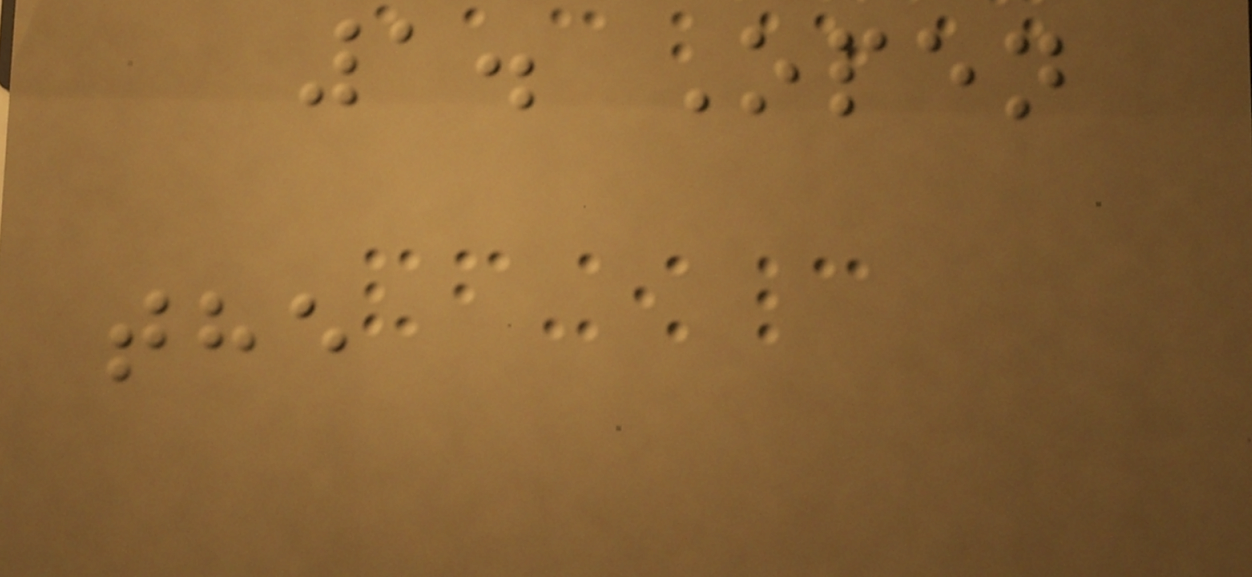1. Open
the
